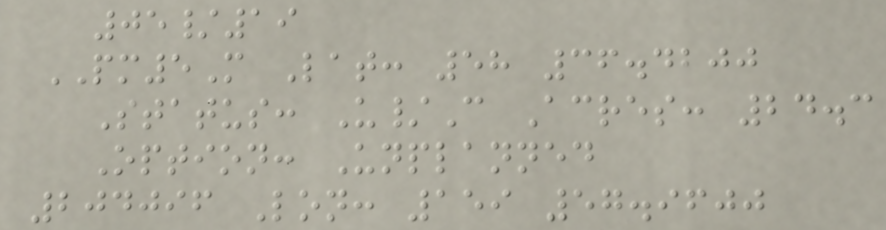05/19
PM5M Lat: 58 36.4200
Status: U/C Acres: 24.3
Option: Unplanned
204096 Lon: 159 57.9600
